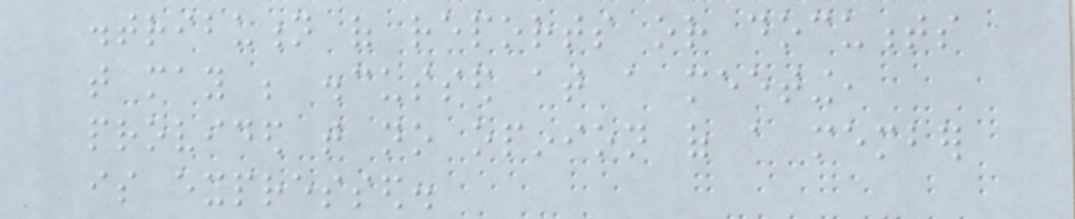distribution of reports or documents
that may be discussed at a meeting,
provided that no opinion of a member
is expressed.
